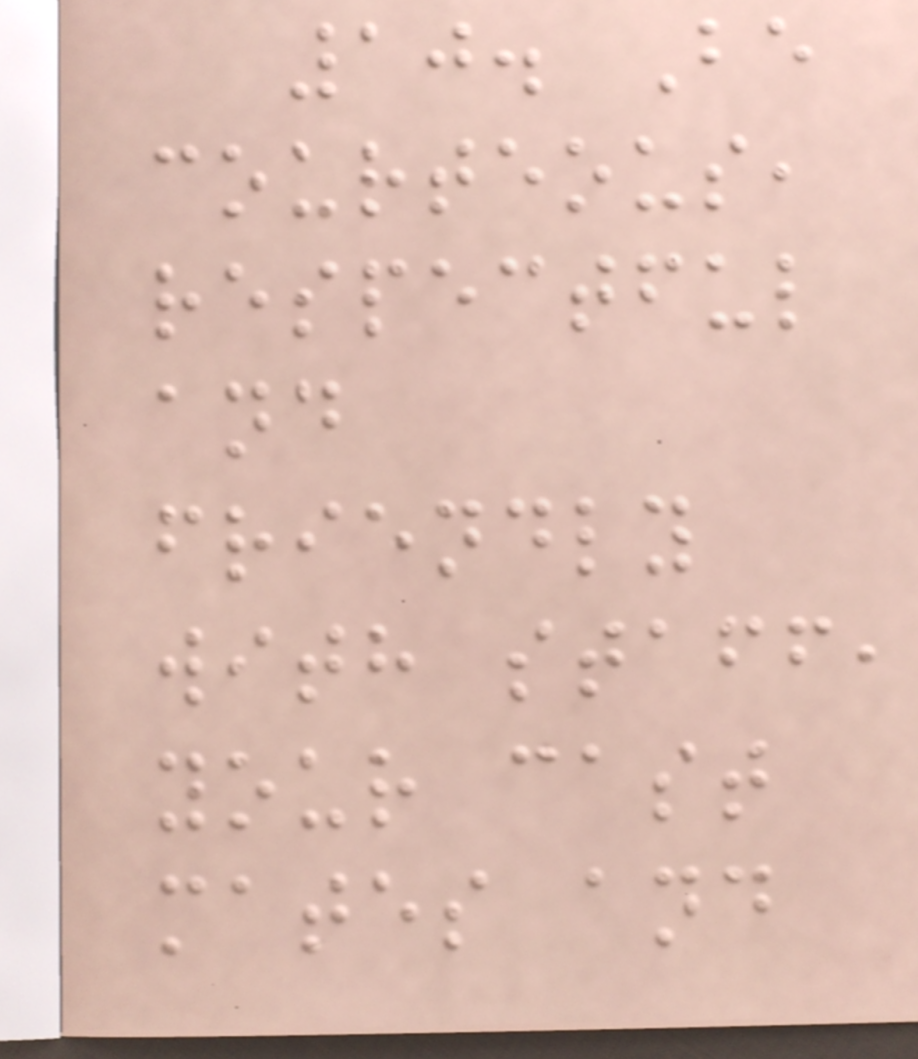10. Be
courteous,
respectful
and
friendly
with staff,
your cast
mates and
